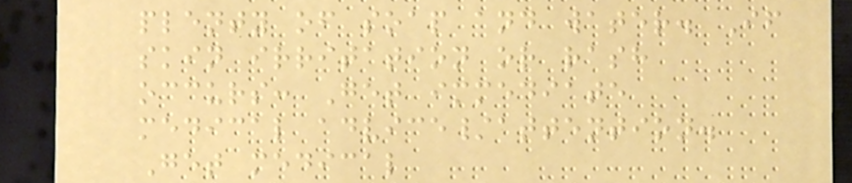plenty of soap and water. If
skin irritation or rash
occurs: Get immediate
medical advice/attention.
Get medical
